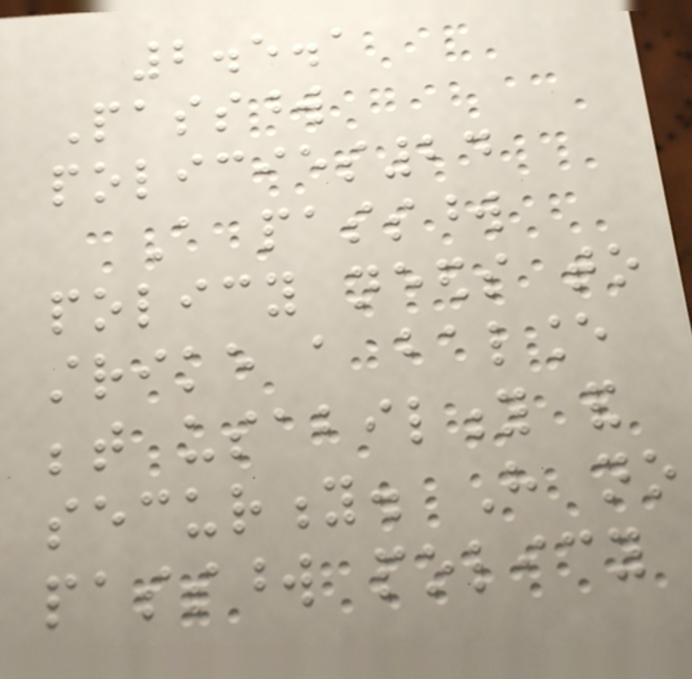2.5.1
Password
policies24
A password
policy needs to
strike a balance
between usability and
security. Have no
password policy
